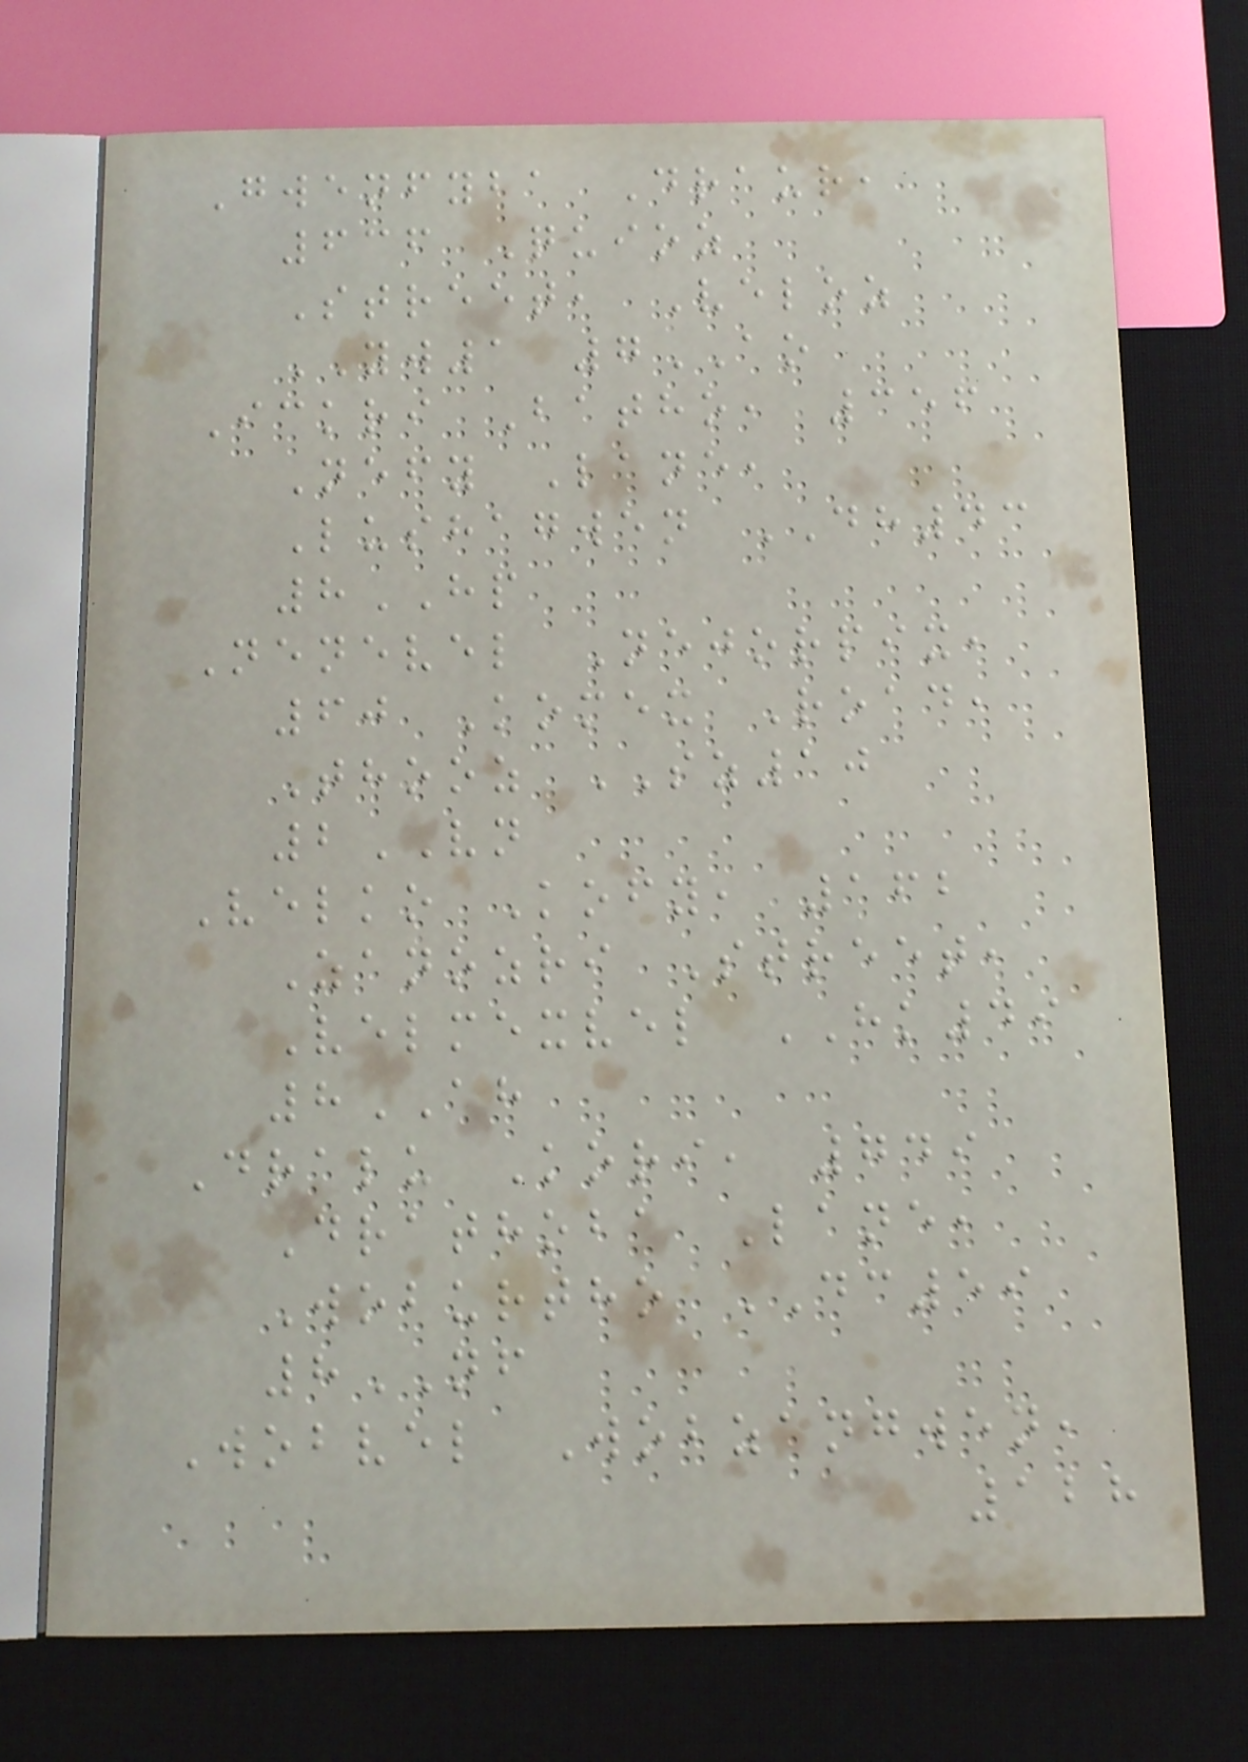Gwenfyba Draur,
636 Quioz
Street, Veloz
YW1 7AO
Ickri Batho, 356
Nefy Lane,
Lushagwen DH43
8HP
Nenevel Nejorpix,
60 Komex Road,
Thooz SZ10
2VN
Velko Kofy, 162
Zanozri Street,
Velmexvel HK49
8AH
Dralu Kori, 749
Drathoba Lane,
Woburtho DC59
8NF
Wobvel Wobzangwen,
128
